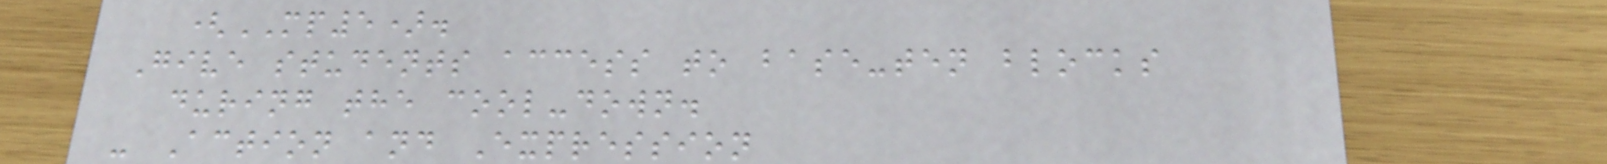(MP5).
Give students access to base-ten blocks
during the cool-down.
- Action and Expression
